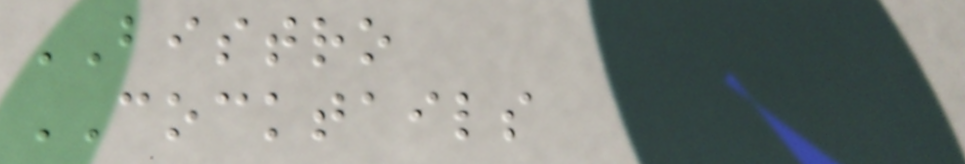BISTRO
COCKTAILS
